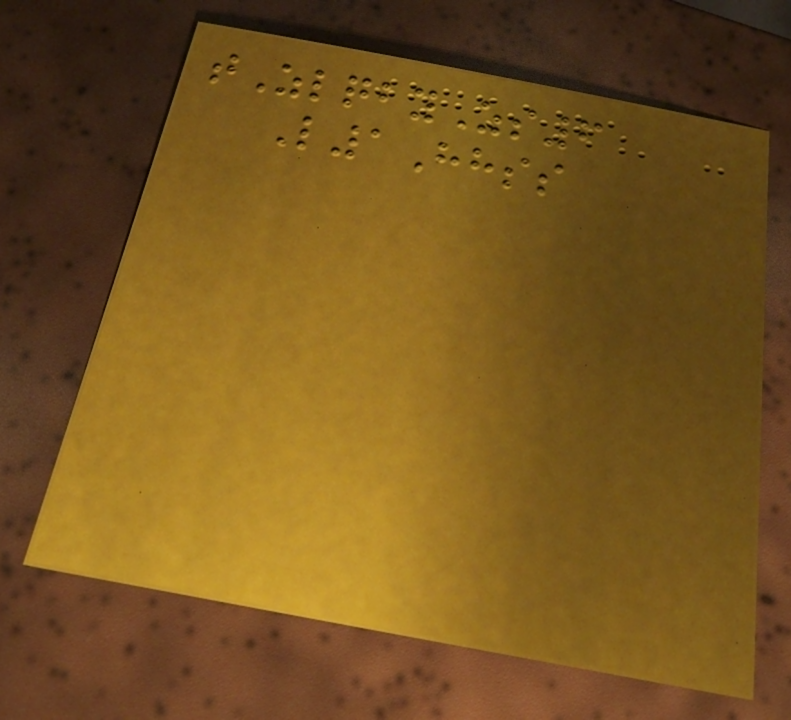tZlqbyZs6
L1Hhss
